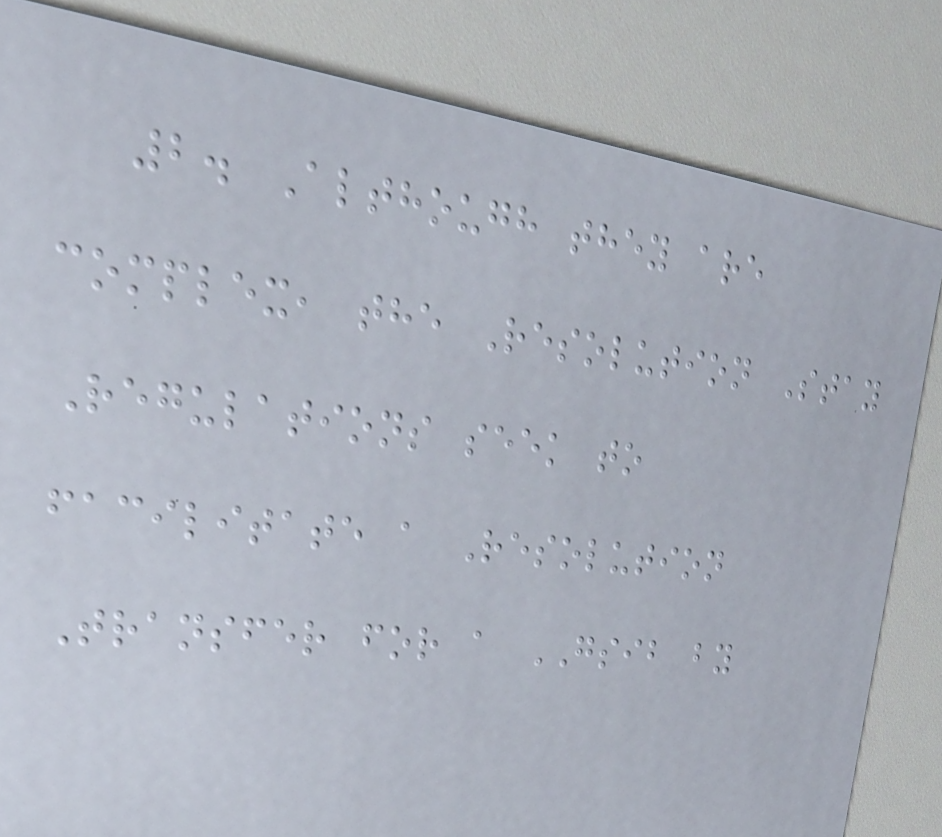2. Although they are
complex, the Resolution Stay
Regulations seek to
facilitate a Resolution
Transfer for a GSIB by
